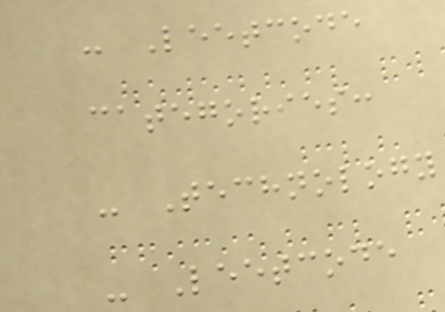- Leetcode
categories:
- Technology
- Leetcode
